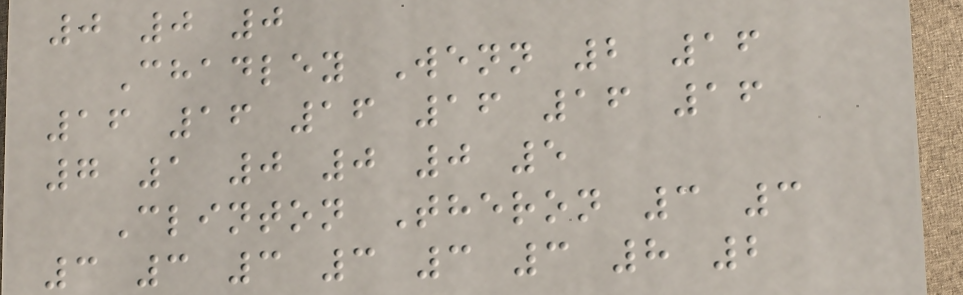0 0 0
Chadley Wenn 2 16
16 16 16 16 16 16
7 1 0 0 0 5
Clinton Theron 3 3
3 3 3 3 3 3 8 2
